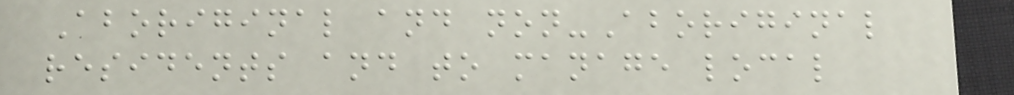Aboriginal and non-Aboriginal
residents and to manage local
